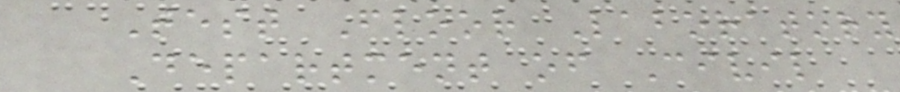Test Floor Laboratory
Department of Civil
